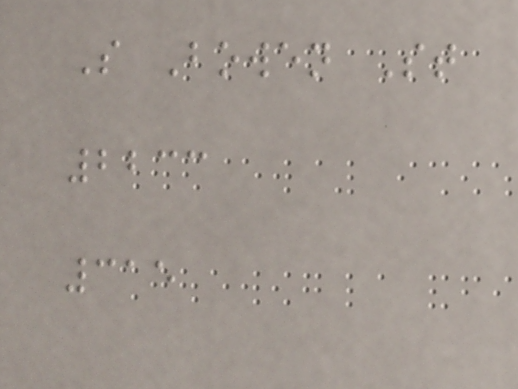S Bowen St
2233
315
